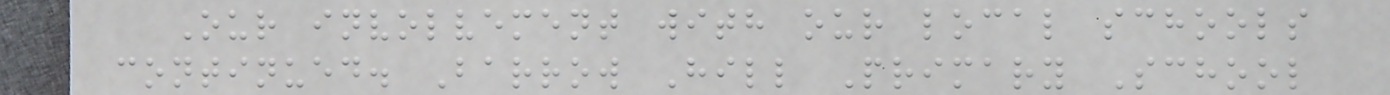Our involvement with our local schools
continued. Barrow Hill Primary School
